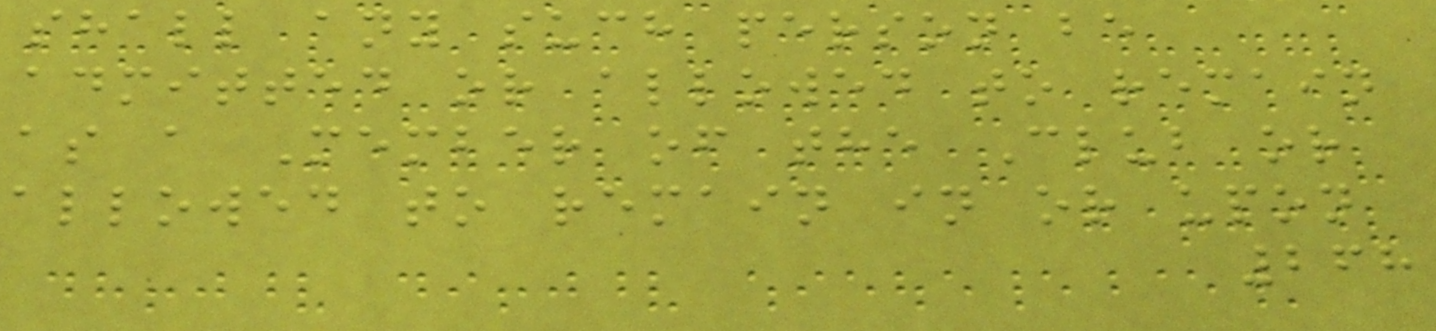shall any such person be
admitted or allowed to remain
as a Member of the Club or
allowed to remain in or upon
268
